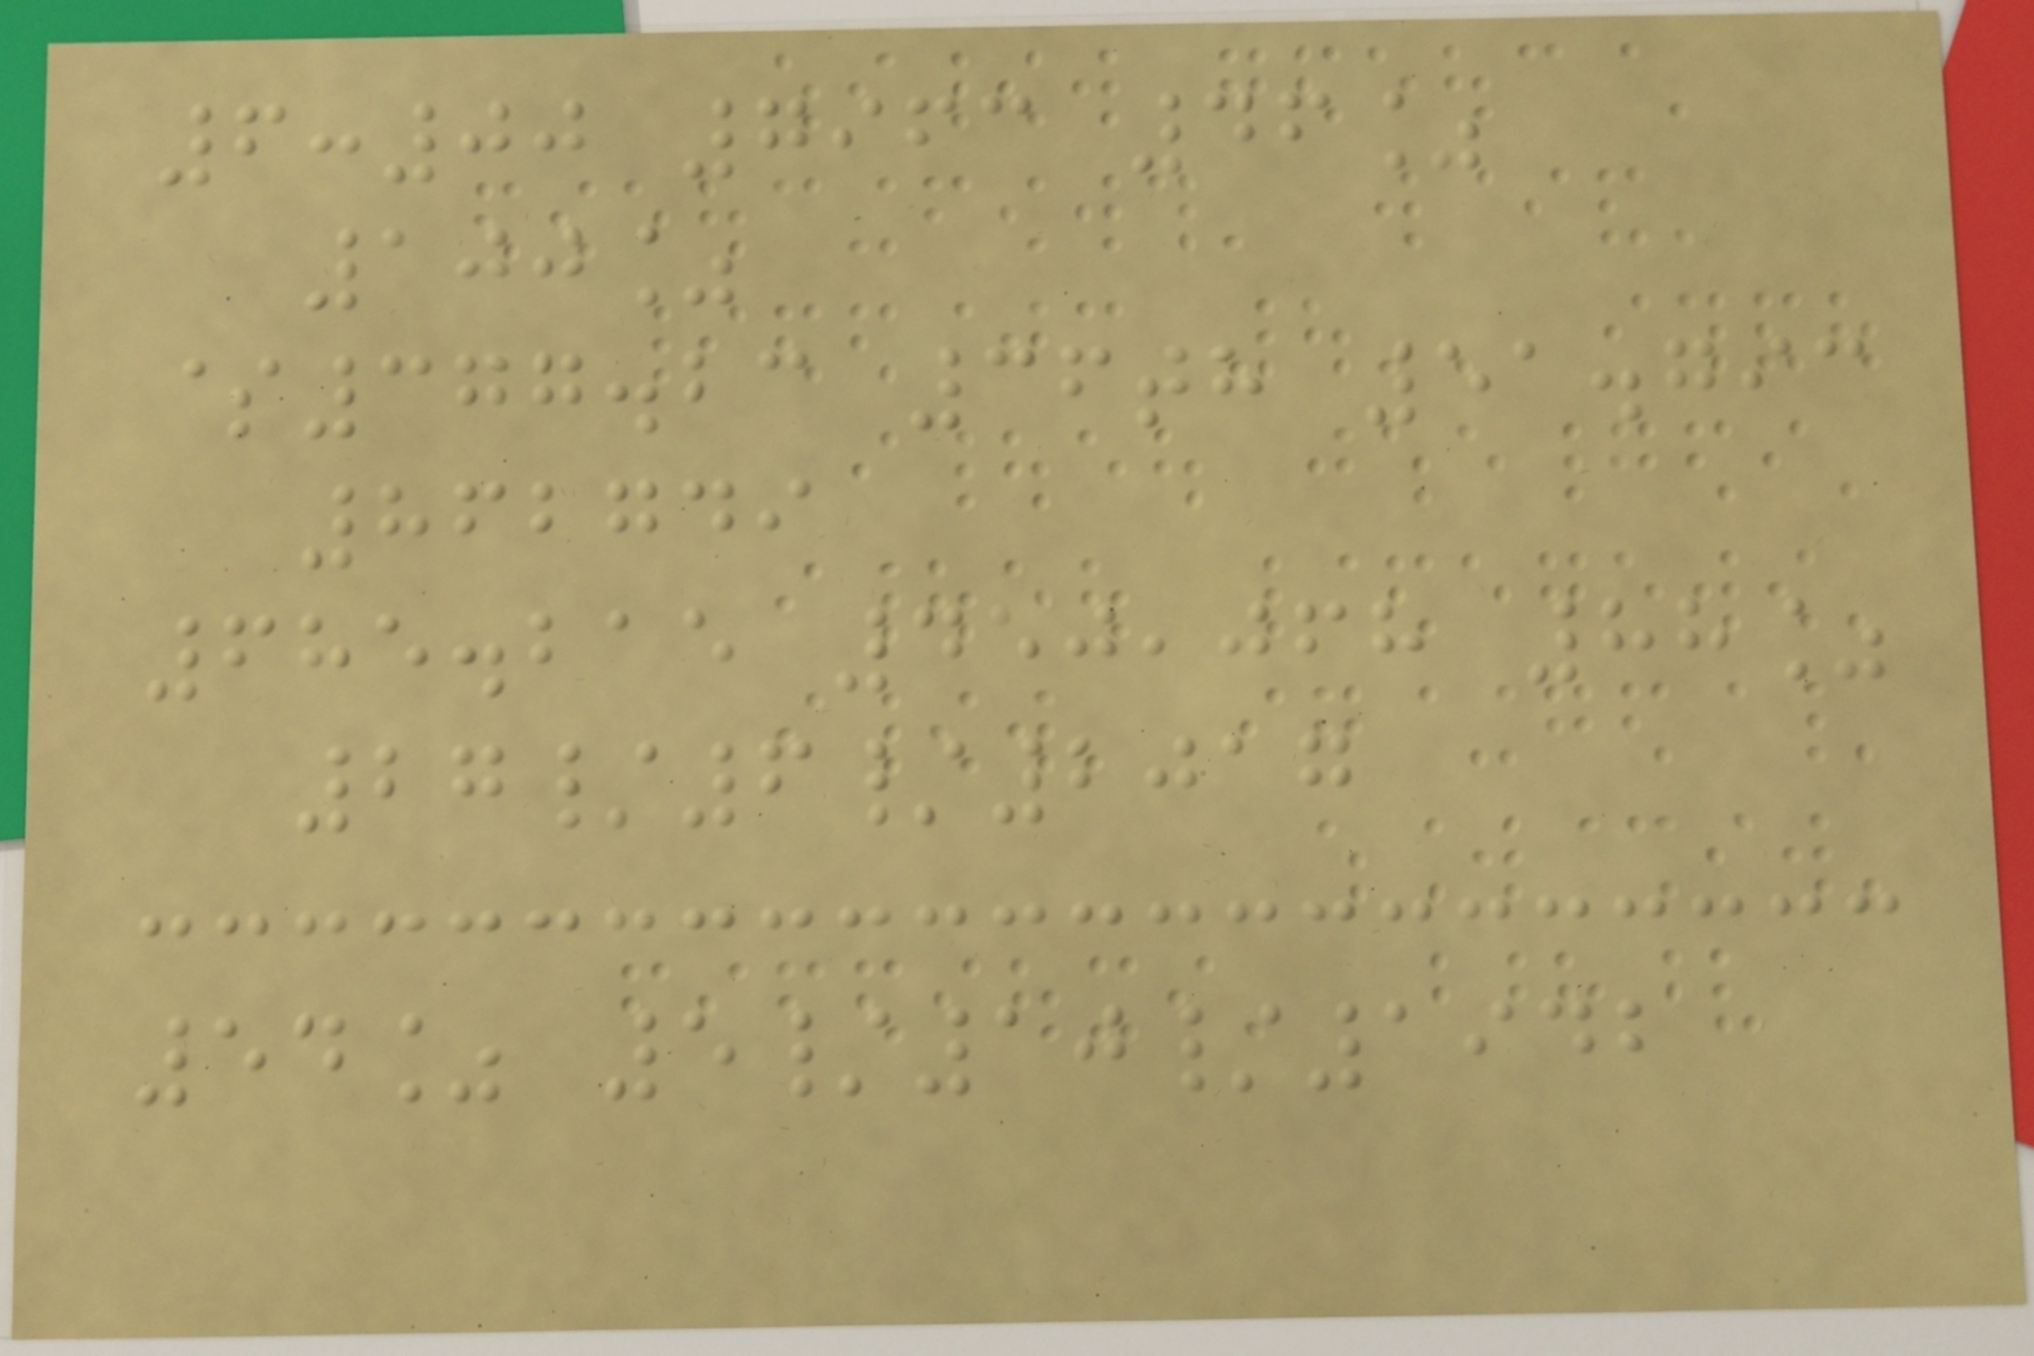6:00 7963 46%
100%
$377.23 36th 51.793
862749
685.215 450,068 88%
27/6/2017
54% 5/10/1942
